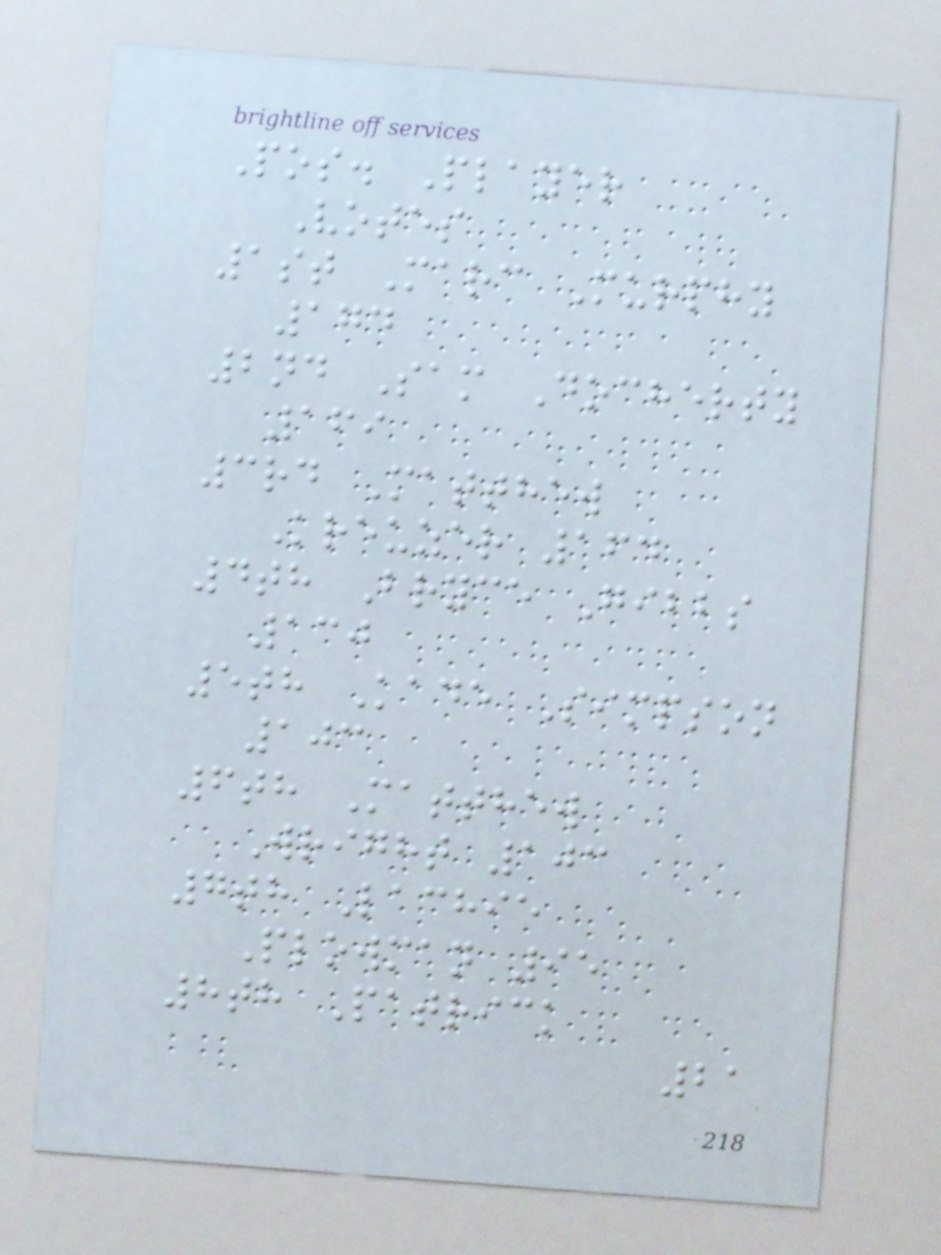Pos. Player
Votes
1st Marc Murphy
174
2nd Sam Docherty
169
3rd Matthew
Kreuzer 164
4th Bryce Gibbs
130
5th Kade Simpson
103
6th Matthew
Wright 103
7th Lachie
Plowman 95
8th Patrick
21
